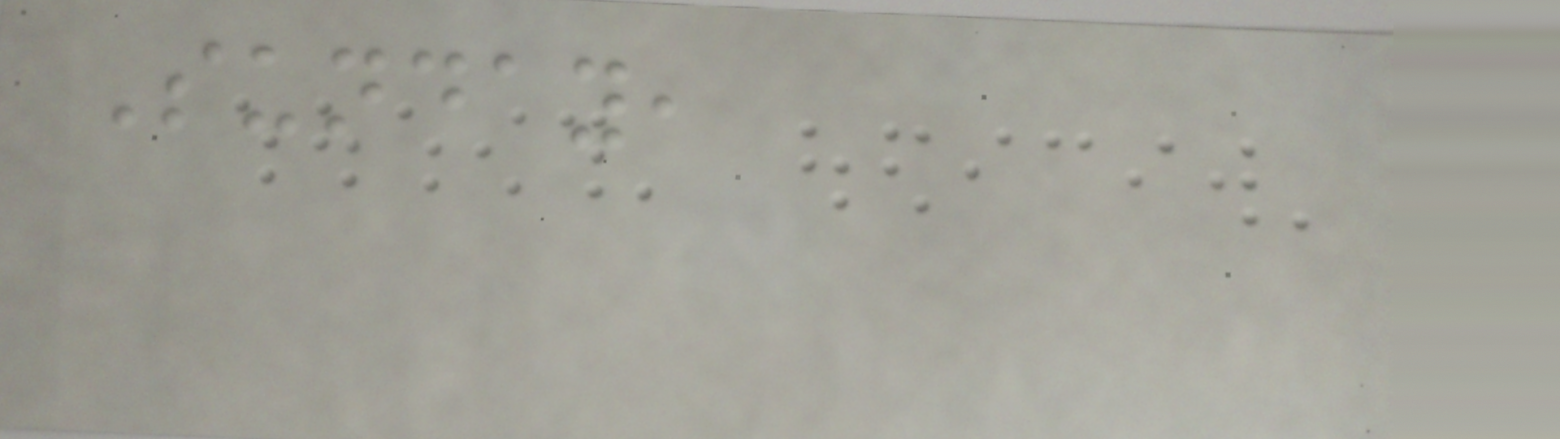Sunday,
